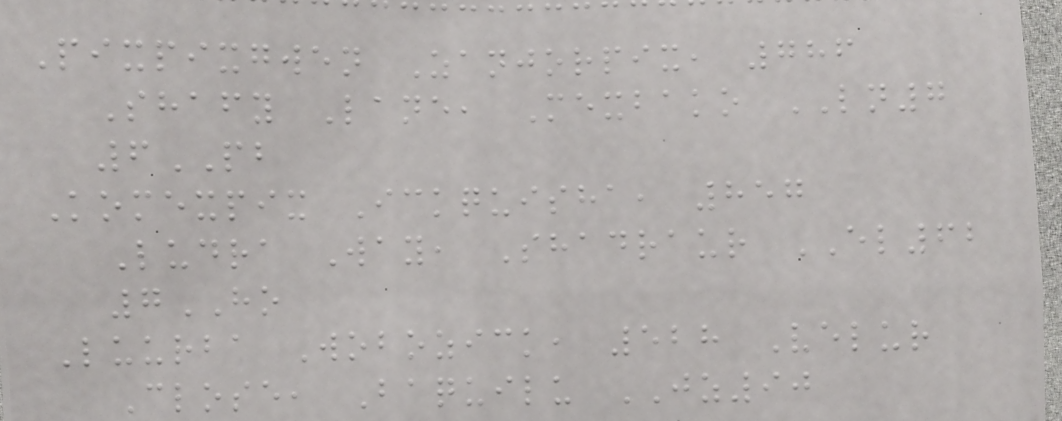Pixpixgwen Zanjorpix, 786
Shafy Lane, Mexbako LN7
6PB
Komexpix Ickquisha, 857
Ludra Way, Shadraur EL62
7HO
Luurba Wobozick, 528 Velur
Close, Baquilu JZ90
